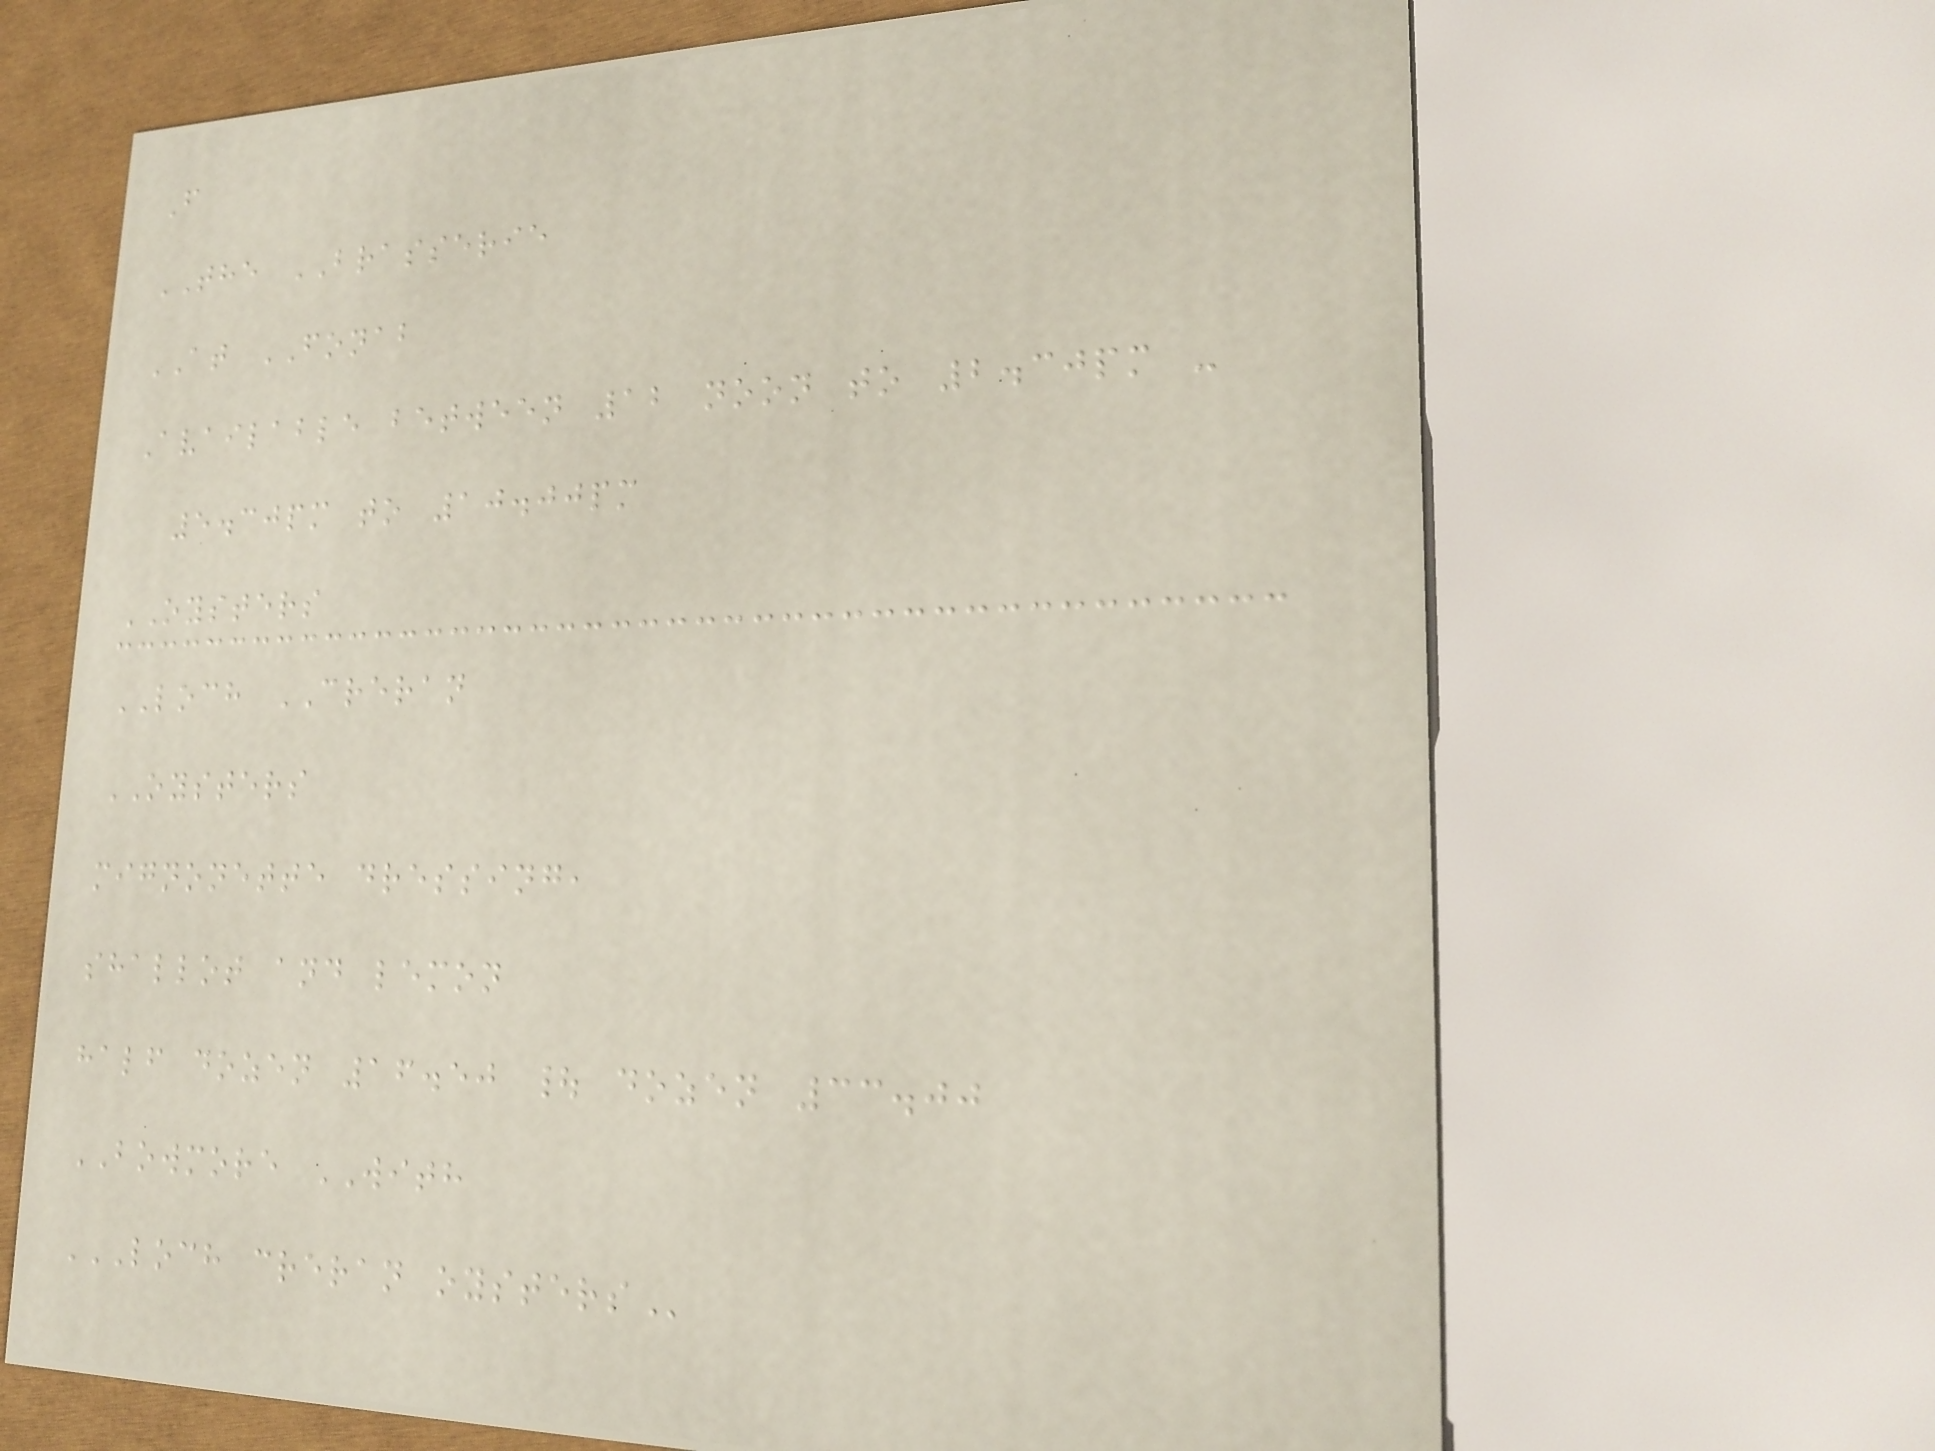F
THE BRASSERIE
AT FONAB
Available between 12 noon to 2.30pm -
5.30pm to 10.00pm
OYSTERS
LOCH CRERAN
OYSTERS
mignonette dressing,
shallot and lemon
half dozen 16.50 | dozen 33.00
BOWMORE WITH
LOCH CRERAN OYSTERS
